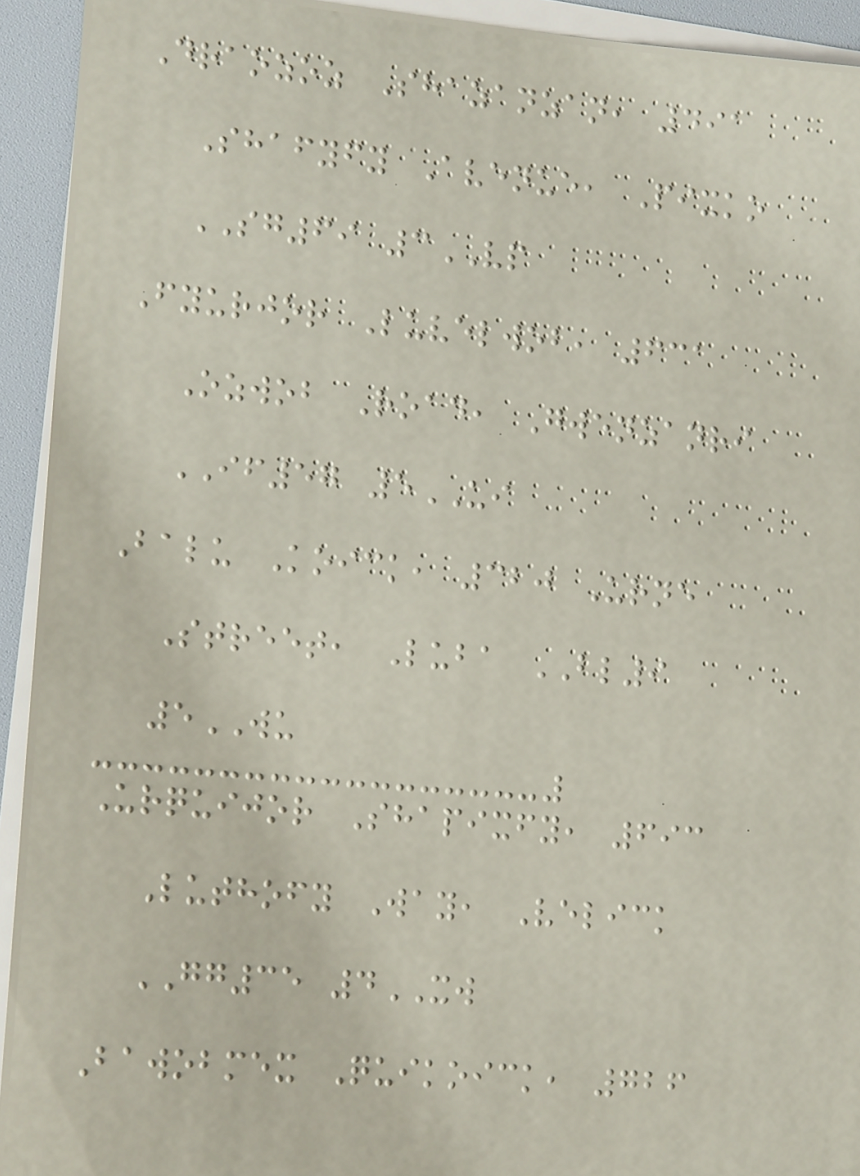Draozoz Shazanzan, 491
Shafyfy Avenue, Pixko
SG69 3VP
Fyurjor Luvelwob, 631
Ozwob Road, Gwenzanri
IF57 5UI
Balu Koick, 320 Urne
Street, Luba BL9
5WU
Urquijor Shapixfy, 693
Luthofy Way, Velick
GG35 4XW
Bawobmex Quikoick, 726
